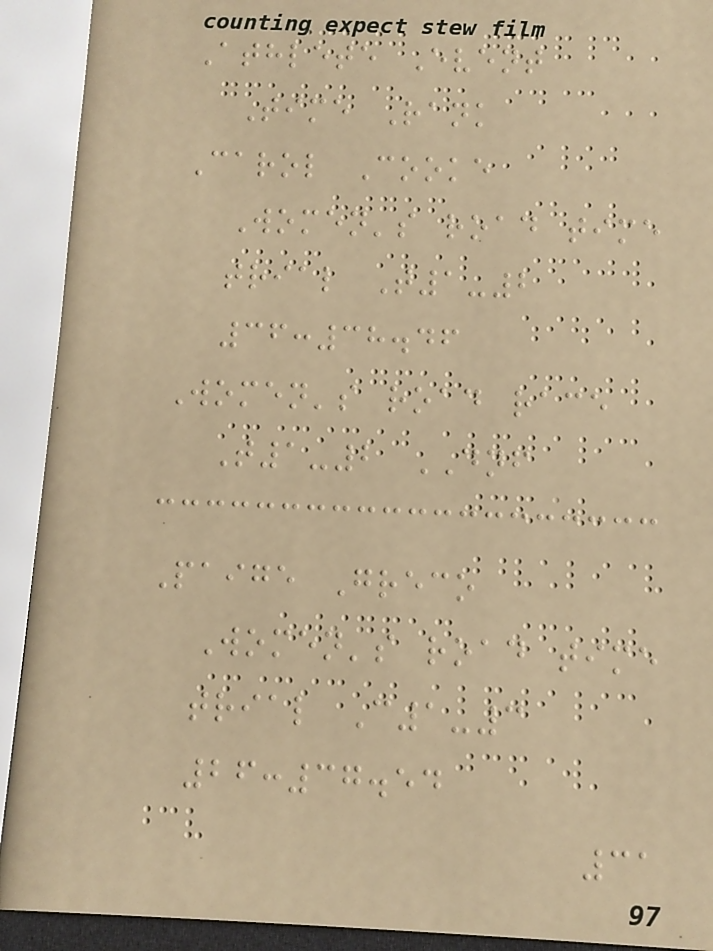Athlete Event
Time Rank
Carol Cooke
Women's road time
trial T1-2
36:38.46
Women's road race
T1-2 DNF
Paige Greco
Women's road time
trial C1-3
26:37.54
31
